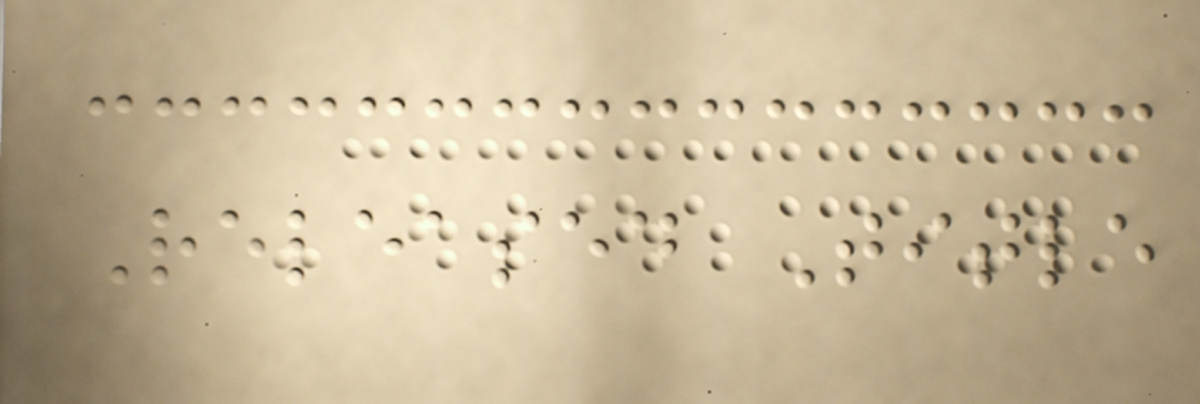Released Title
